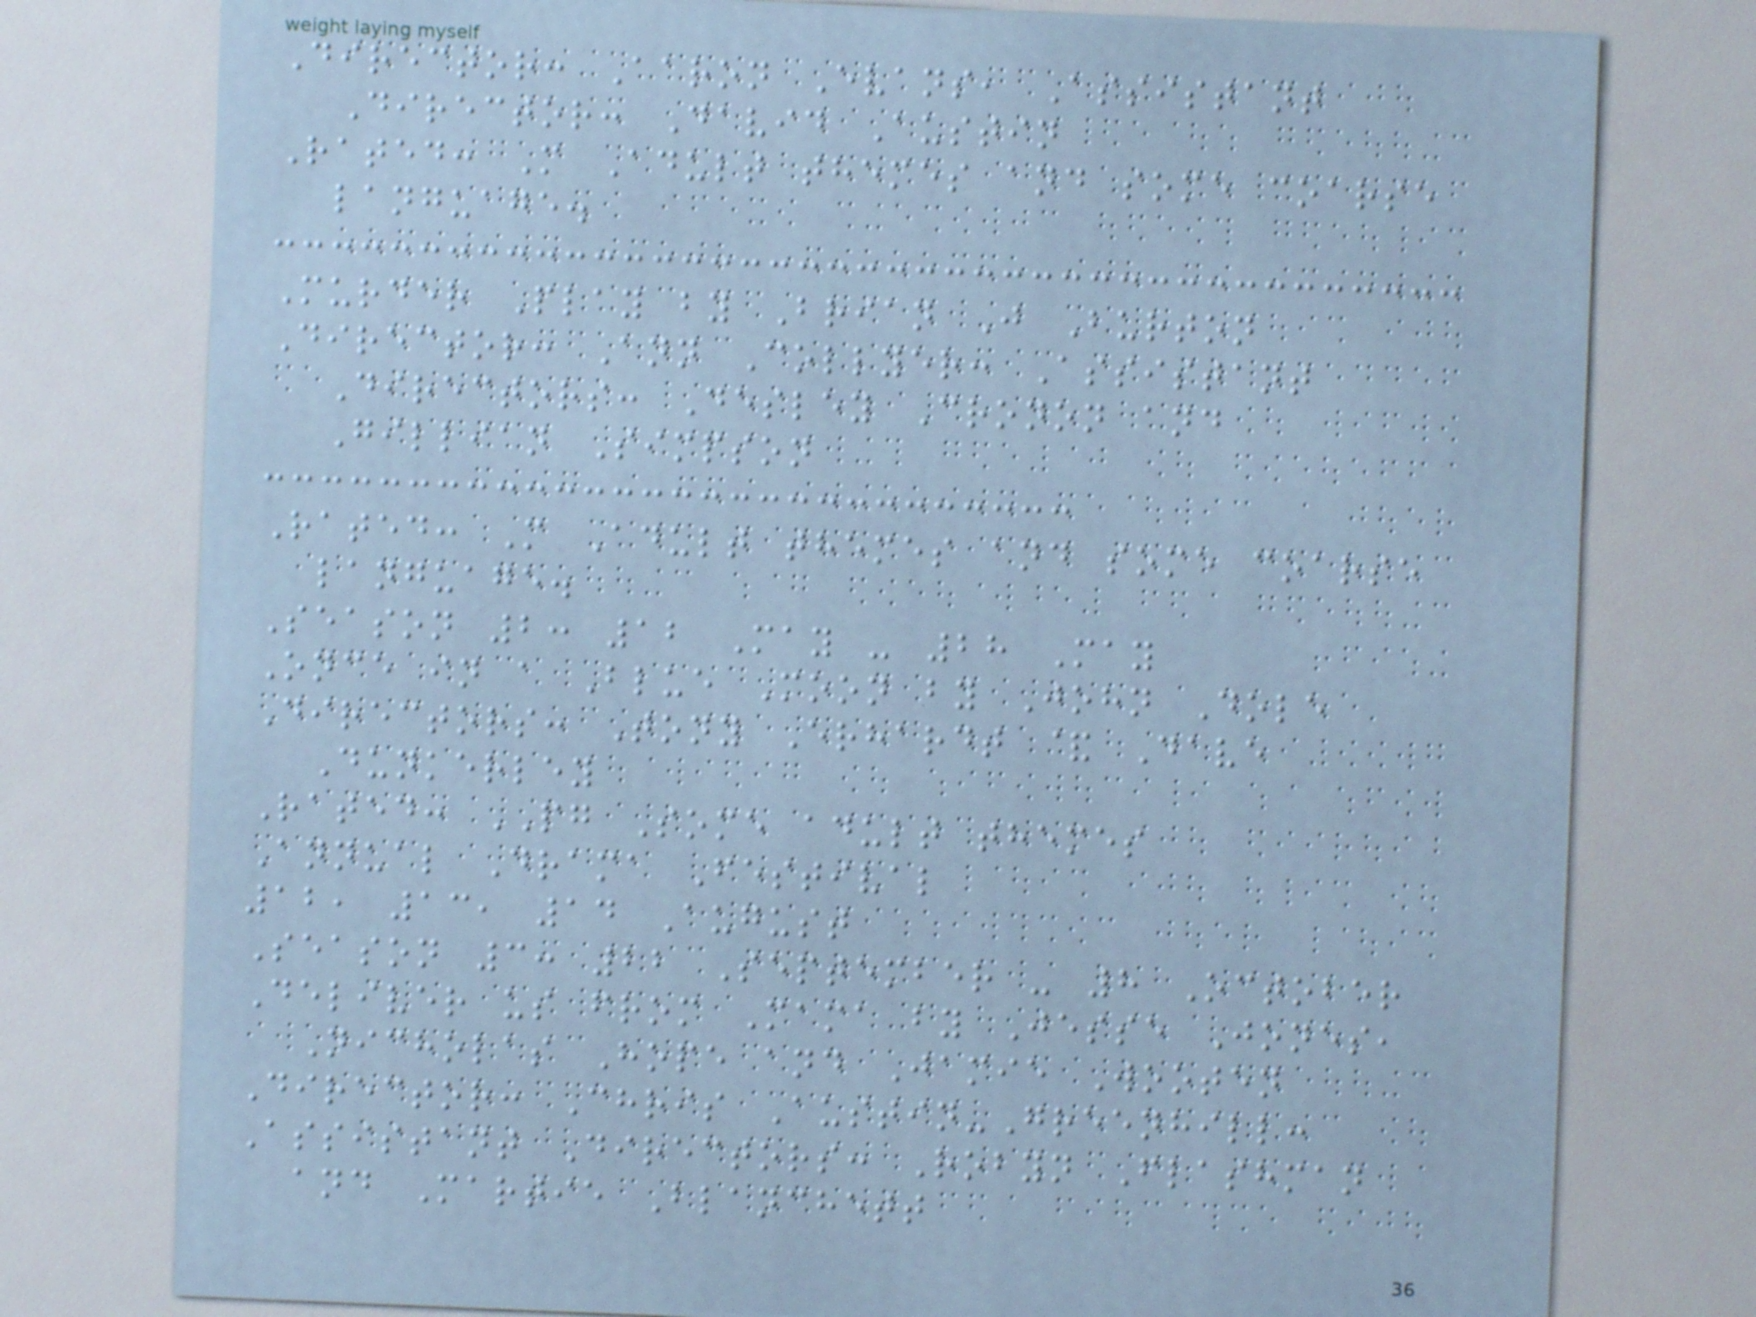Director: Aaron Evans, Assistant
Director: David Austin
Rated: M Adult themes and some coarse
language.
Murder Play by Brian J Burton
Director: Ann Collyer: Assistant
Directors: Desley Cronon and
Gillian Simpson
Rated: M Adult themes and some coarse
language.
Season 2: 12 May - 28 May
Once in a Blue Moon by John Dole
Directors: Tony Erhardt & Dave
Dunkerley
Rated: PG Some adult themes
Annual Drama Festival
12, 13, 14 August
Season 3: 22 September - 8 October
Deliver us from Mama by Jesse Jones,
Nicholas Hope and Jamie Wooten
Director: Chris Austin-Greenhill:
Assistant Directors: Robyn Flashman
and Martie Blanchett
